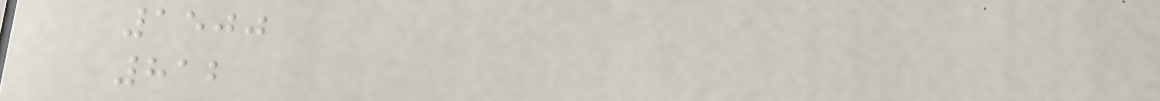1500
812
